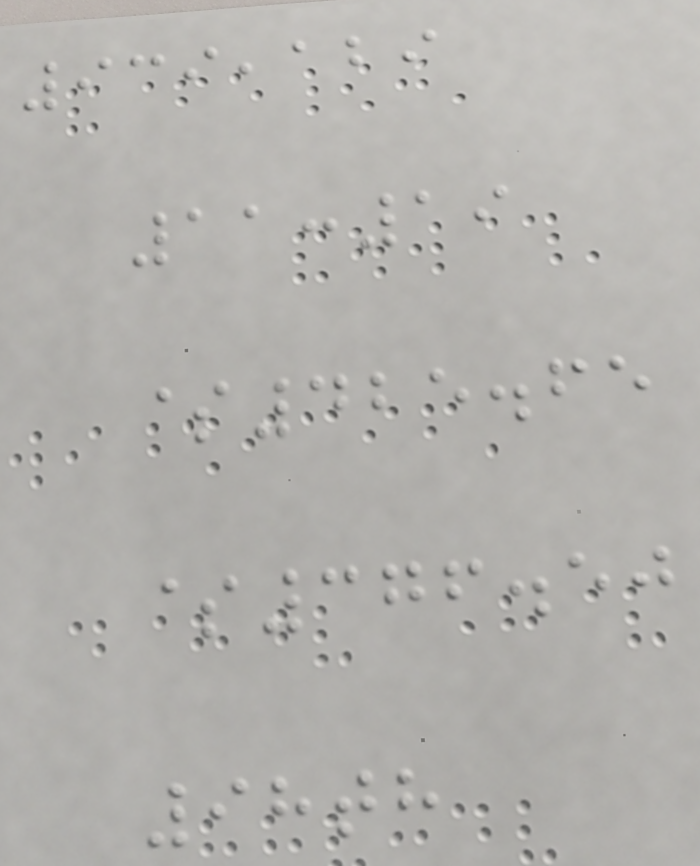939,129
11:19
$425.65
$376.50
98th
